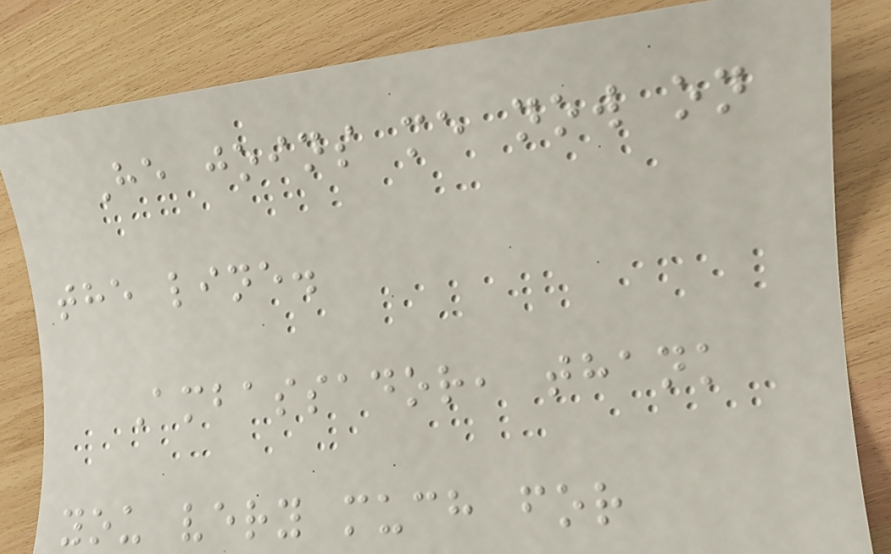He joins me now on
the line.
Ambassador, thank
you very much for
